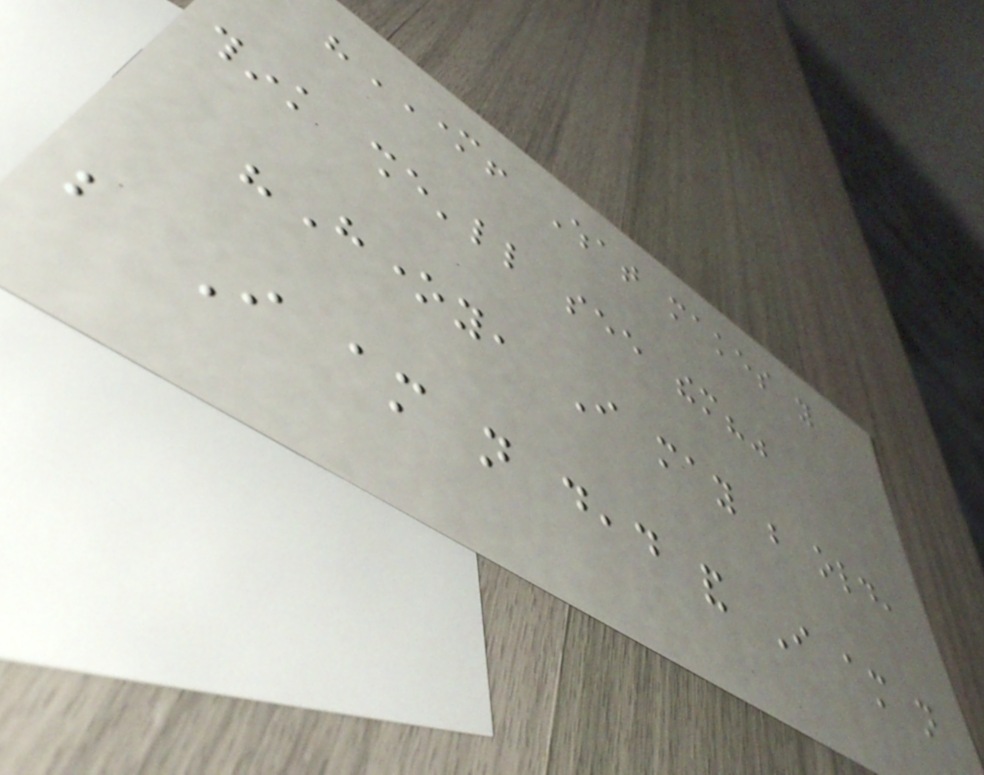"MOTHER! What makes you
think she'll see them?"
"Honey, I may be old,
but I am not dead and I am not
